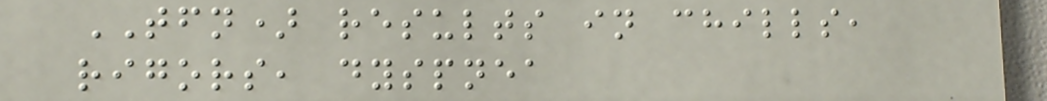TFN) results in chills,
rigors, dyspnea
